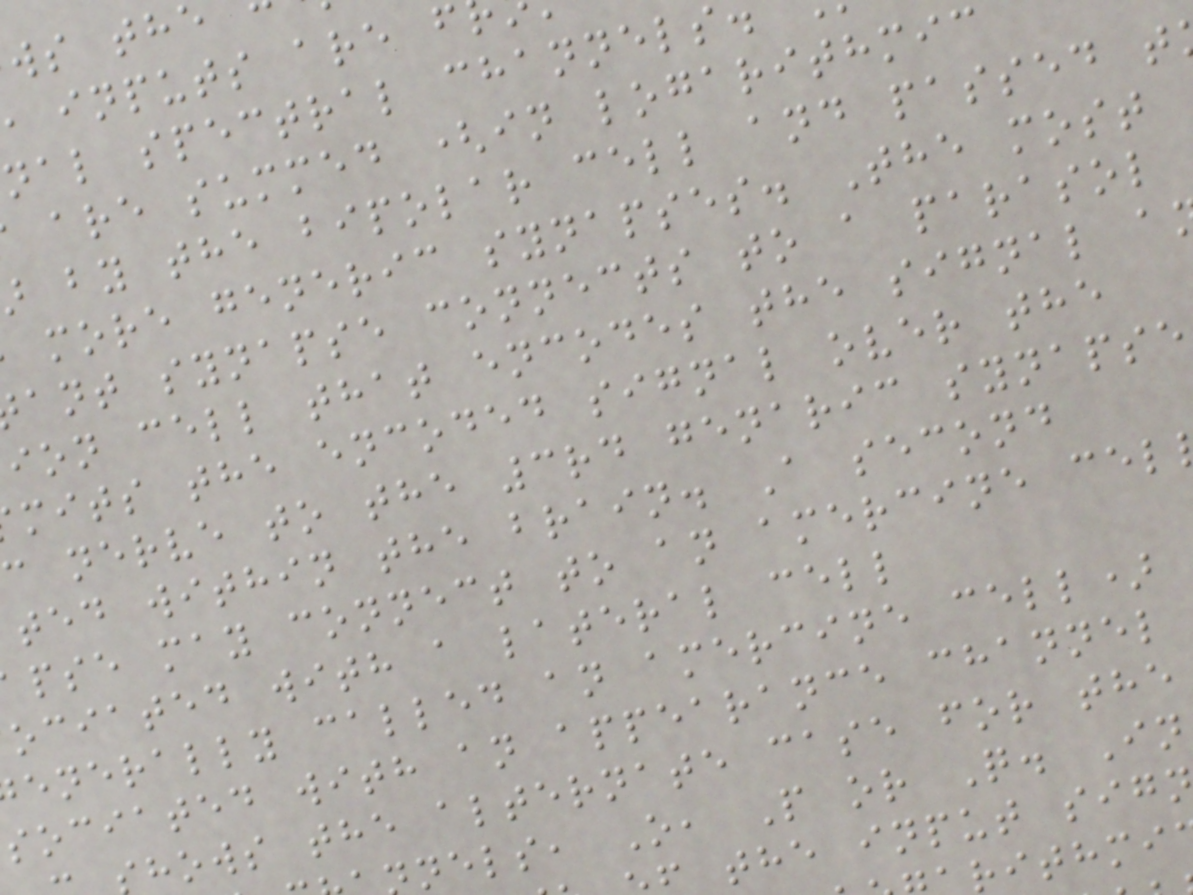inputs are f
nal spectral channels
are summed (in logarithmic
by the bipolar cell and passed t
more generic synapses. The most
ant synapse connects to a parasol
ion cell that encodes the signal a
mits the encoded signal over the
c nerve to the 3rd genaric synapse
ted within the brain. A second
pse may connect to an amercine cel
ociated with a lateral cell
enerally called an amercine cell)
sociated with an appearance channel
hows the alternate case for the
nels, O, P or Q. In
the input sig
